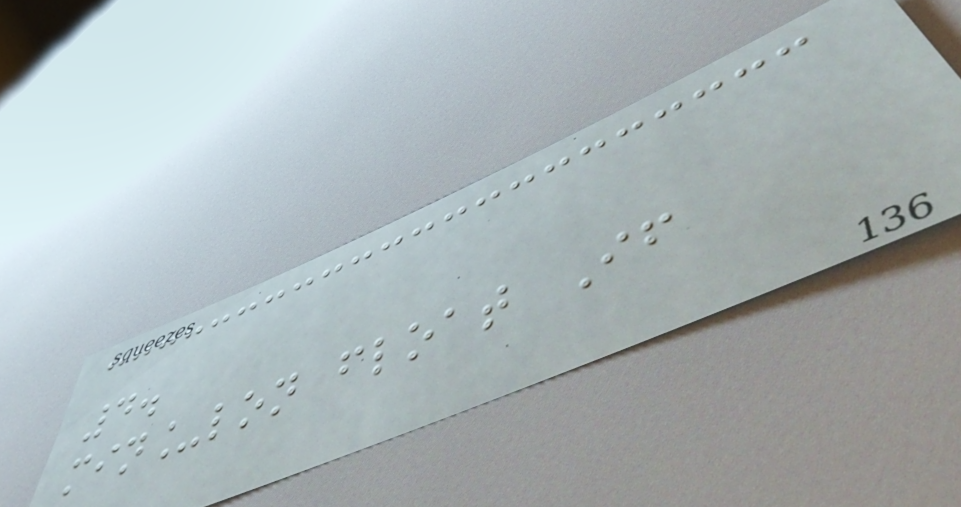4.
min_lon float If
